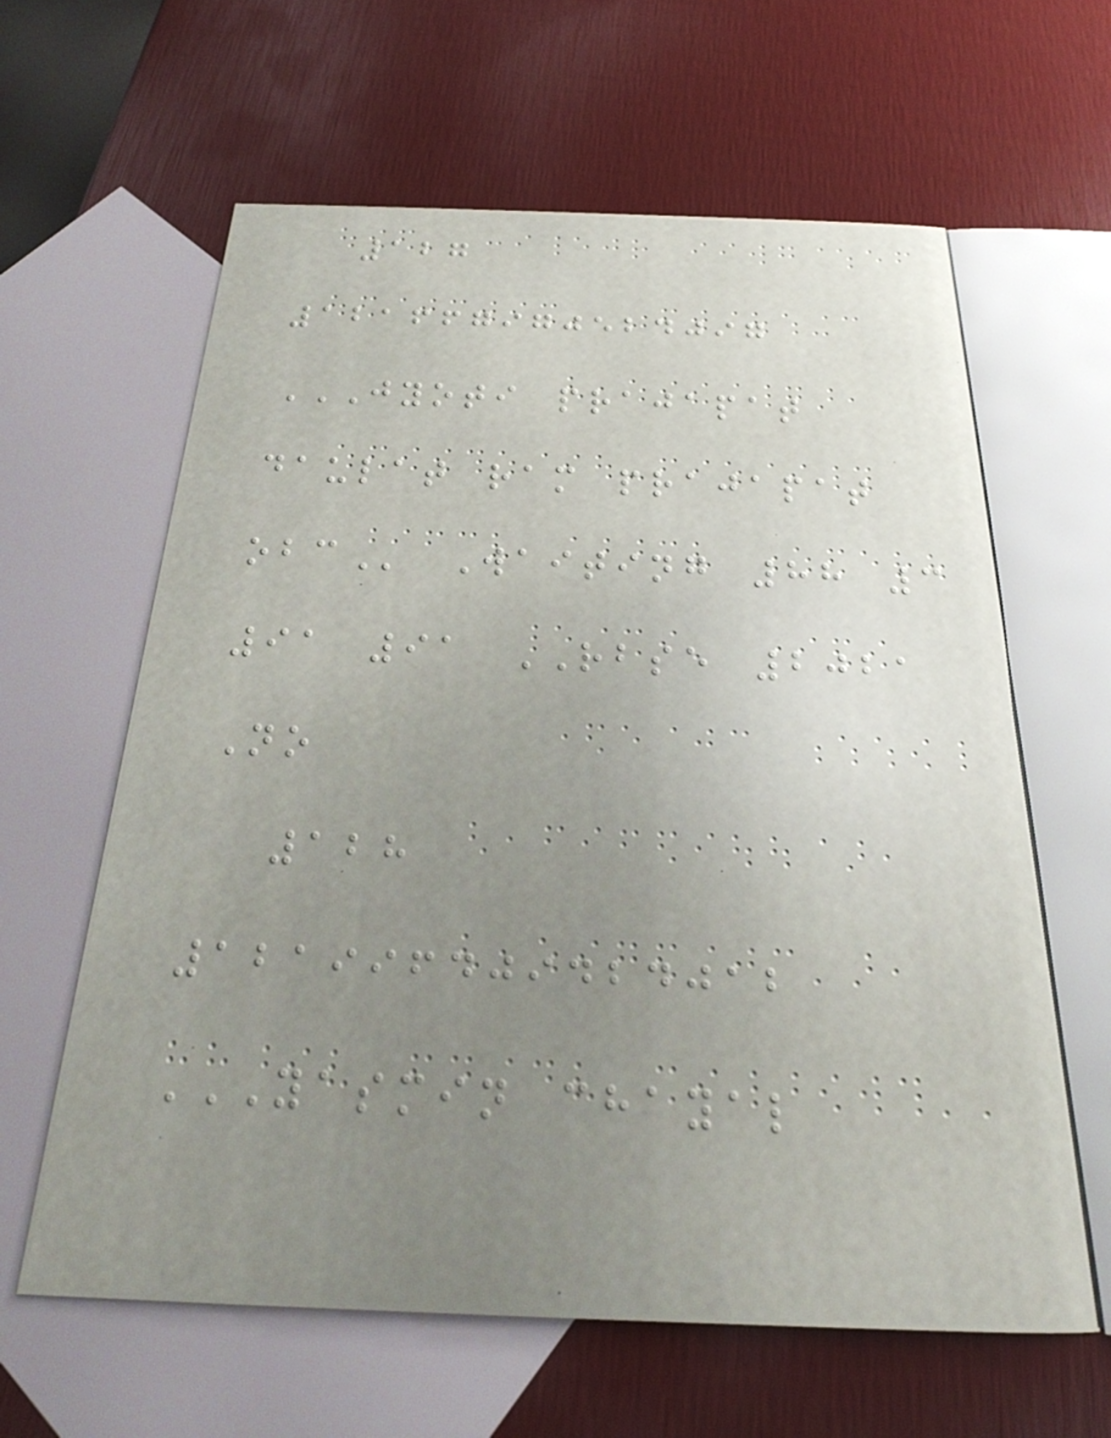127
121667970524097
JYOTI PRAJAPAT
DAULAT RAM PRAJAPAT
OBC Waiting 88 3
91 91 RBSE 2021
No
128
121996409424012
YASMIN CHAYAL
